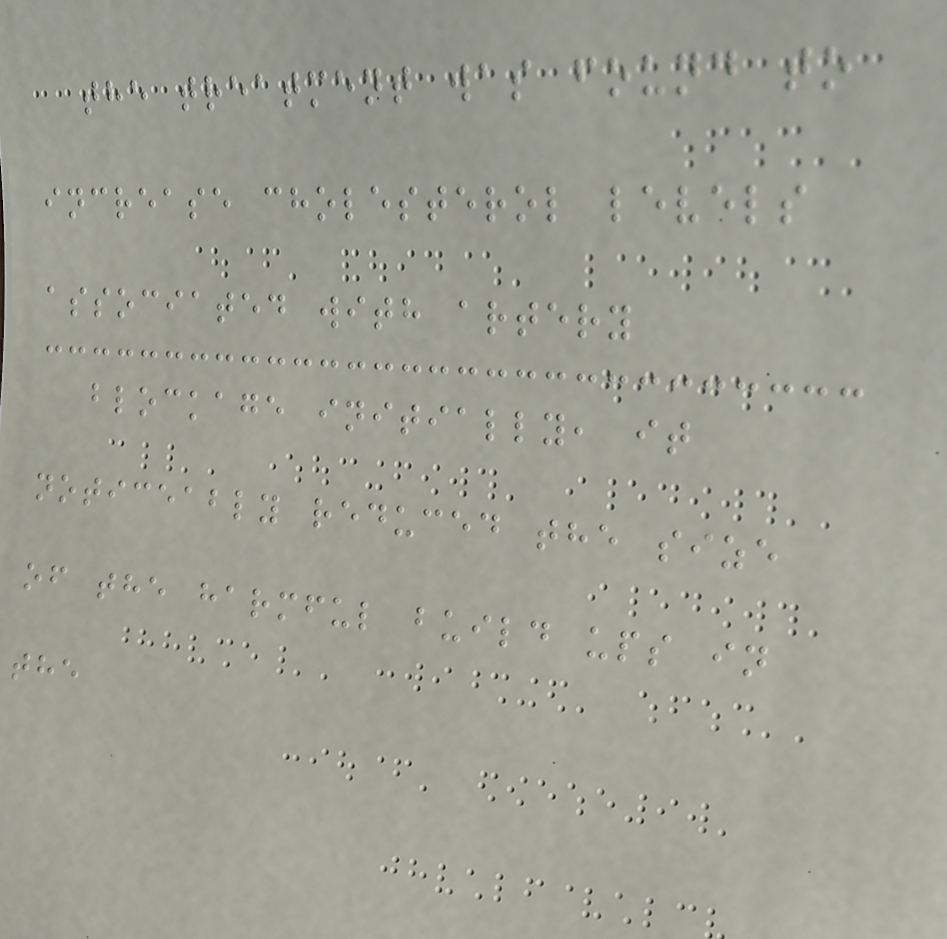the treatment was found to
increase cholesterol levels
associated with artery
blockage initially, it
noticeably reduced the size
of the harmful build ups in
the
